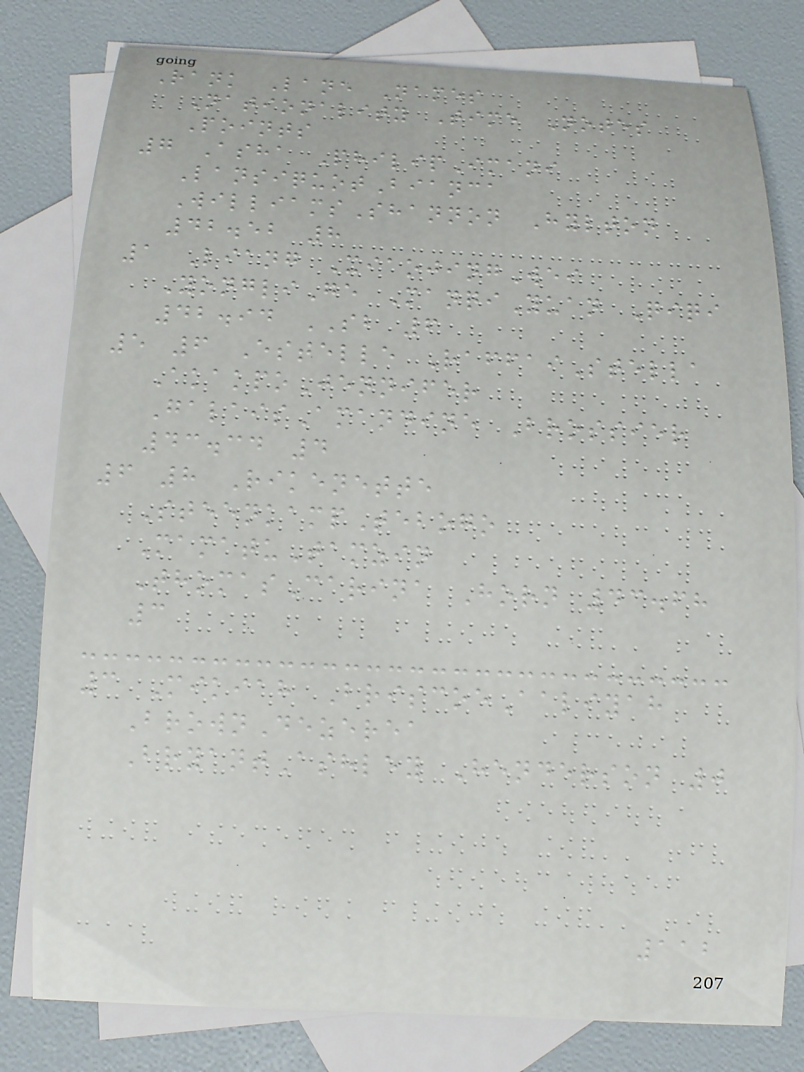Rank Lane Names
Nationality Time Notes
Points
7 Asha PhilipImani
LansiquotBianca
WilliamsShannon Hylton
42.52 8
1 Liang XiaojingWei
YongliGe ManqiYuan Qiqi
42.94 SB 6
5 6 Estelle RaffaiStella
AkakpoJennifer
GalaisAmandine Brossier
43.34 4
6 8 Rikenette
SteenkampTebogo
MamatuTamzin
ThomasCarina Horn 43.68
3
3 Mikiah BriscoeAaliyah
BrownDezerea
BryantAshley Henderson 0
112
